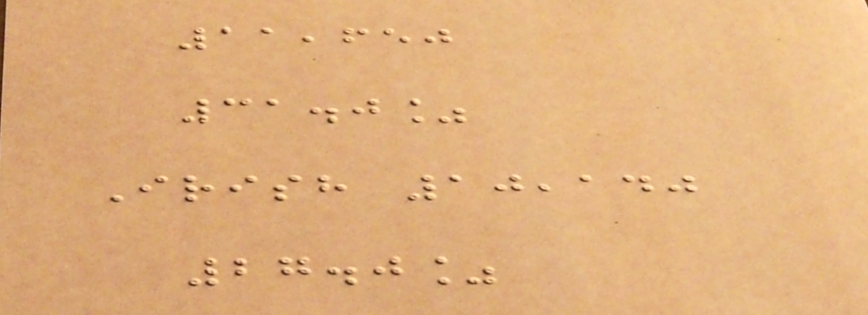11,650
31.0%
Irish 10,140
27.0%
